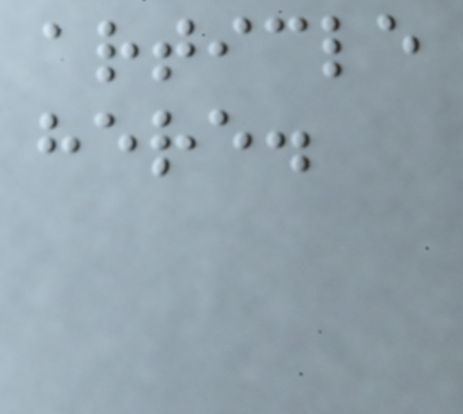article
here.
